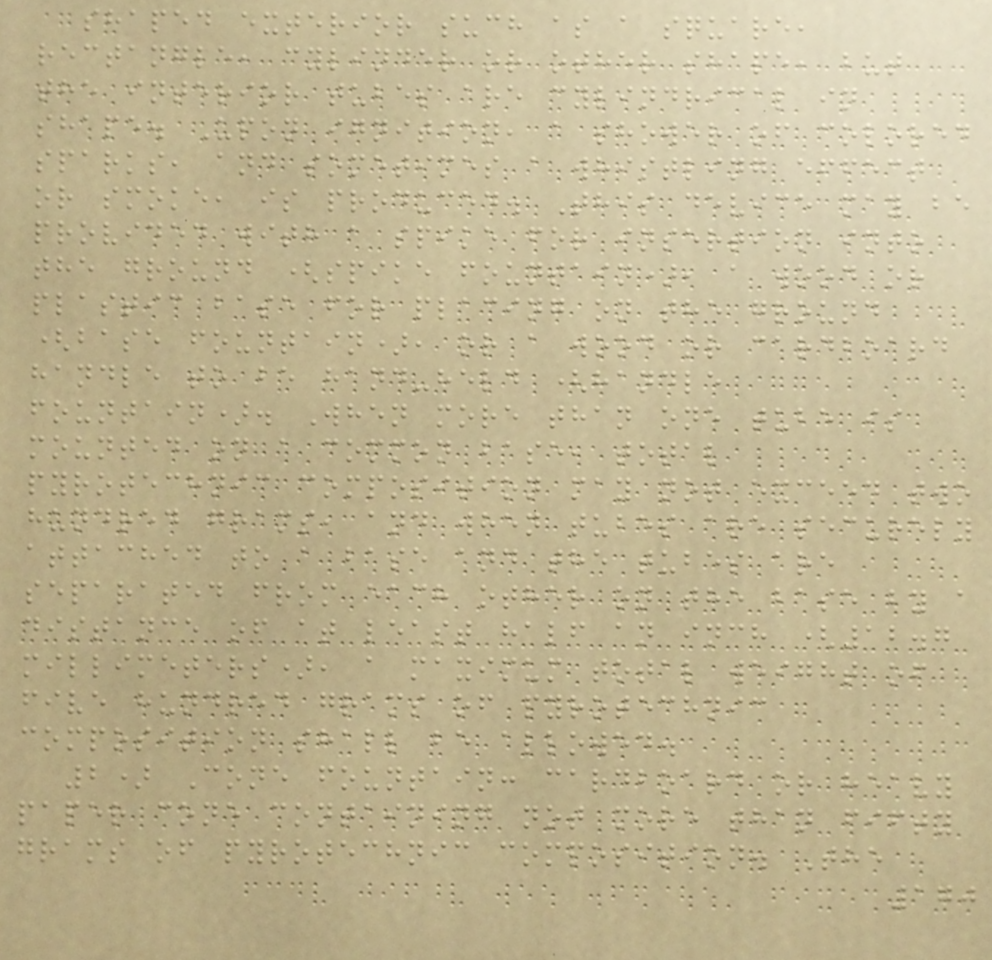shaped exterior such as a square,
rectangle, cylinder or other shape, but
the interior tubes are cylindrical in
shape. Upon ignition, a shower of colored
sparks, and sometimes a whistling effect
or smoke, is produced. This device may be
provided with a spike for insertion into
the ground (spike fountain), a wood or
plastic base for placing on the ground
(base fountain), or a wood or cardboard
handle to be hand-held (handle
fountain). When more than one tube is
mounted on a common base, total
pyrotechnic composition may not exceed two
hundred grams, and when tubes are securely
attached to a base and the tubes are
separated from each other on the base by a
distance of at least half an inch (12.7
millimeters), a maximum total weight of
five hundred grams of pyrotechnic
composition shall be allowed.
2) Cone fountain: cardboard or heavy
paper cone containing not more than fifty
grams of pyrotechnic composition. The
170
